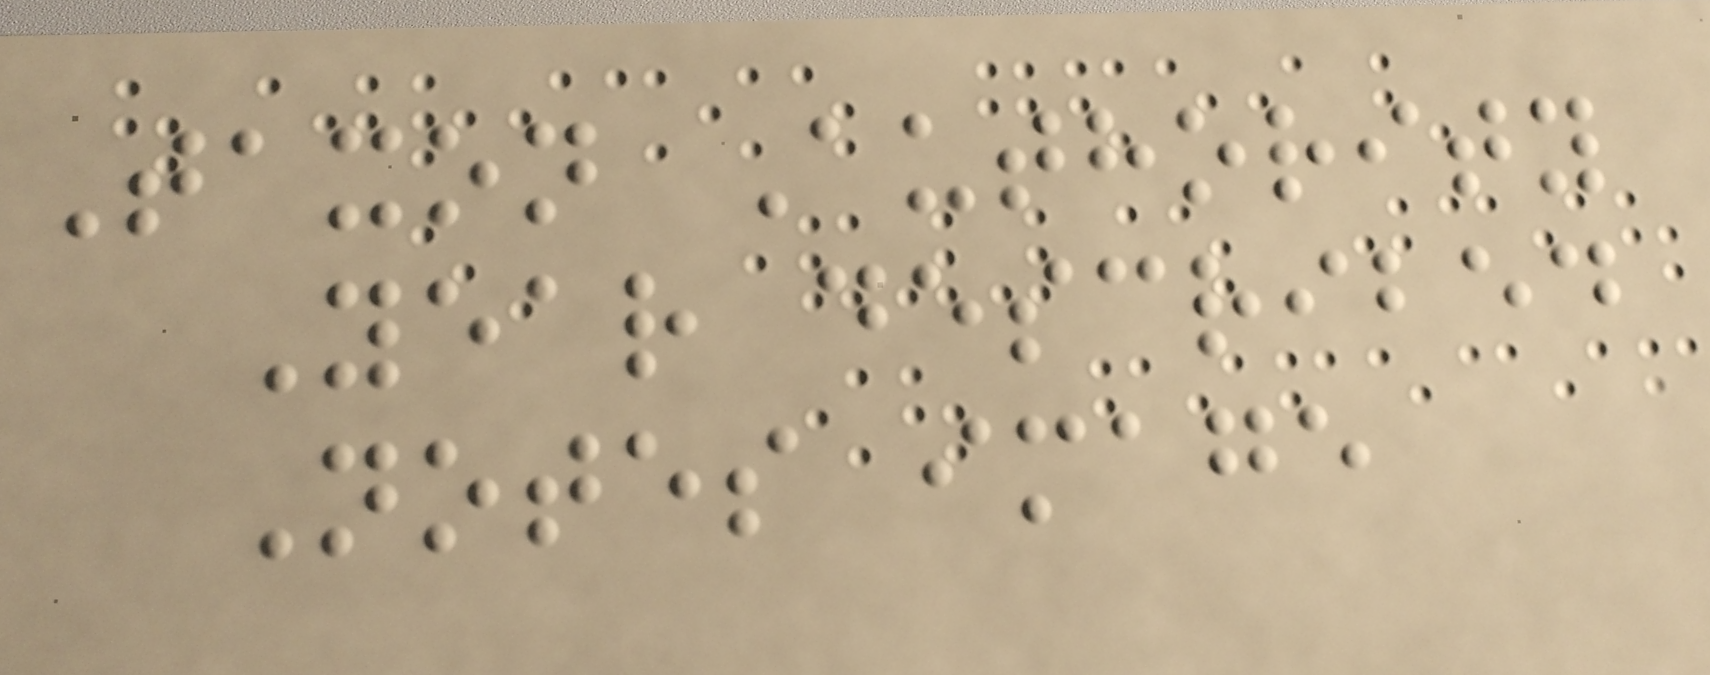Taxon Authority
Year described
Notes image
